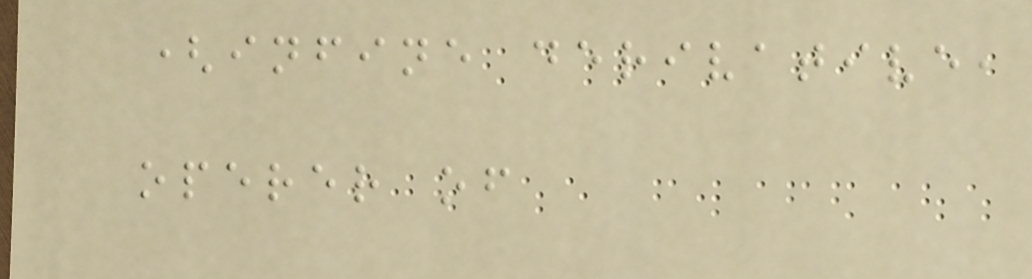(infine derivative,
operer of
